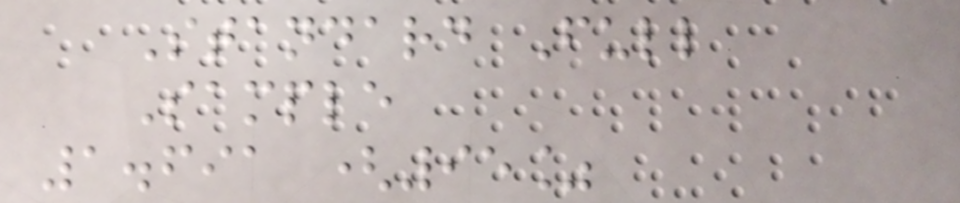Standard Full
Sample
1.691 (95%
